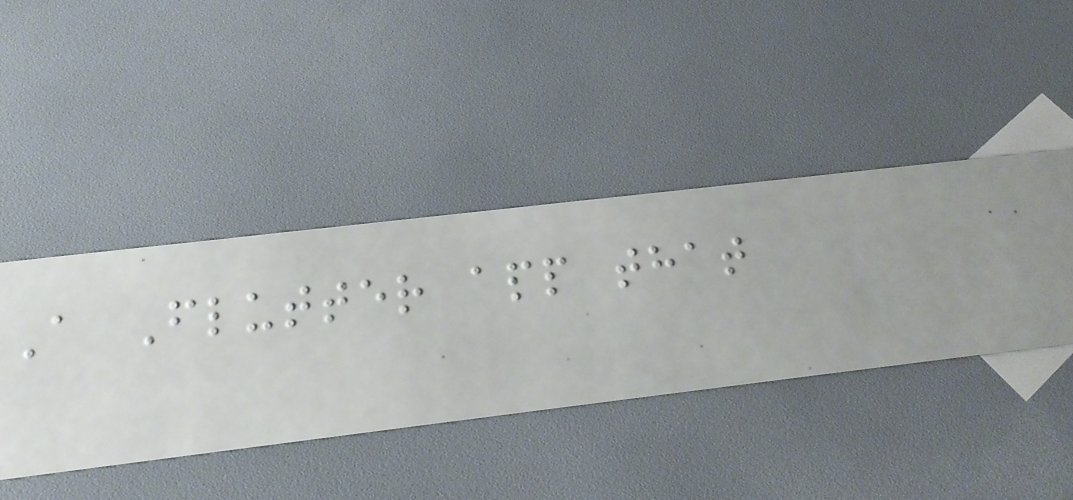A Flutter app that
